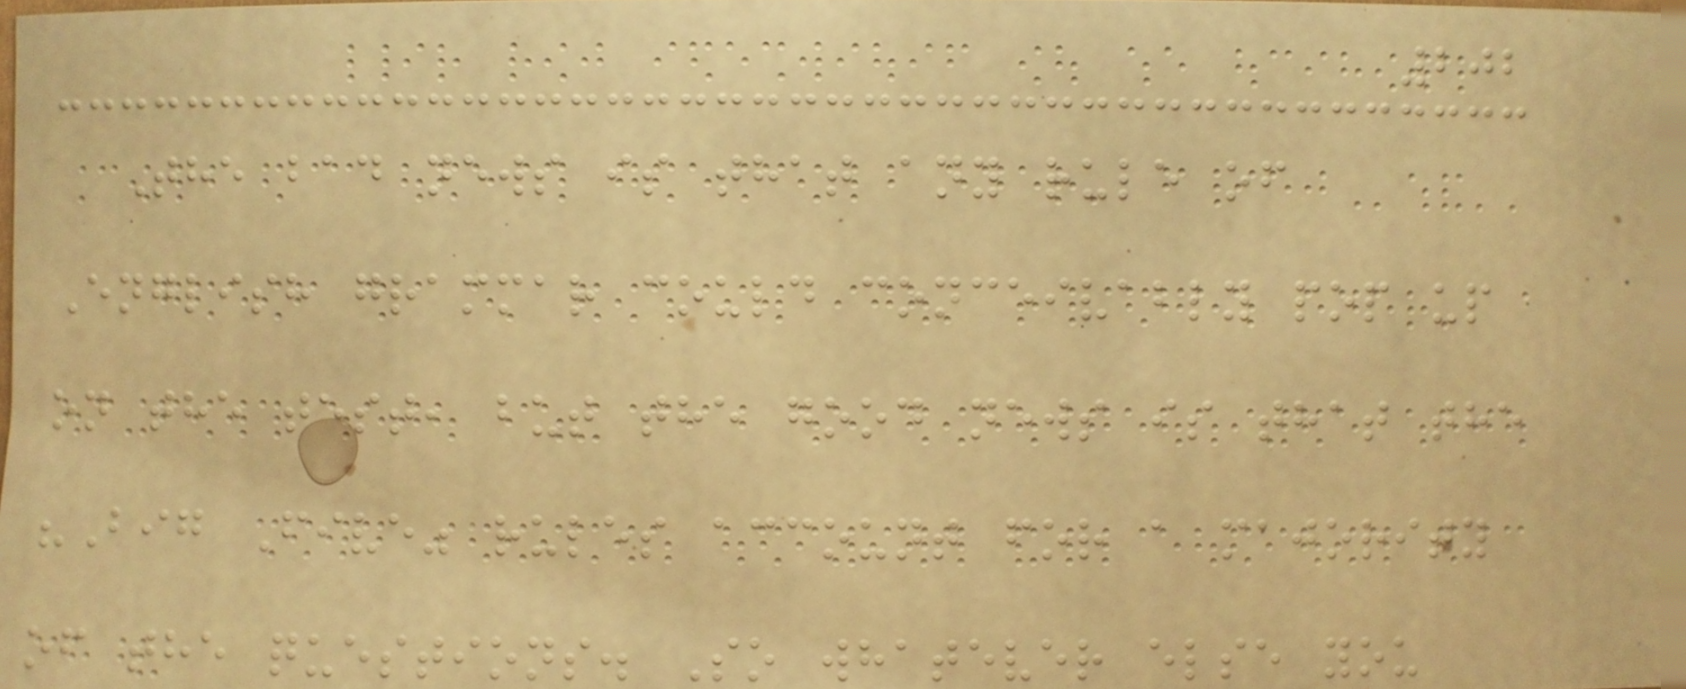202
The bad news is that any rule of
English grammar could conceivably pop up
on the test, but the good news is that the
"Big Five" rules account for a majority
of the questions. So whatever else you
